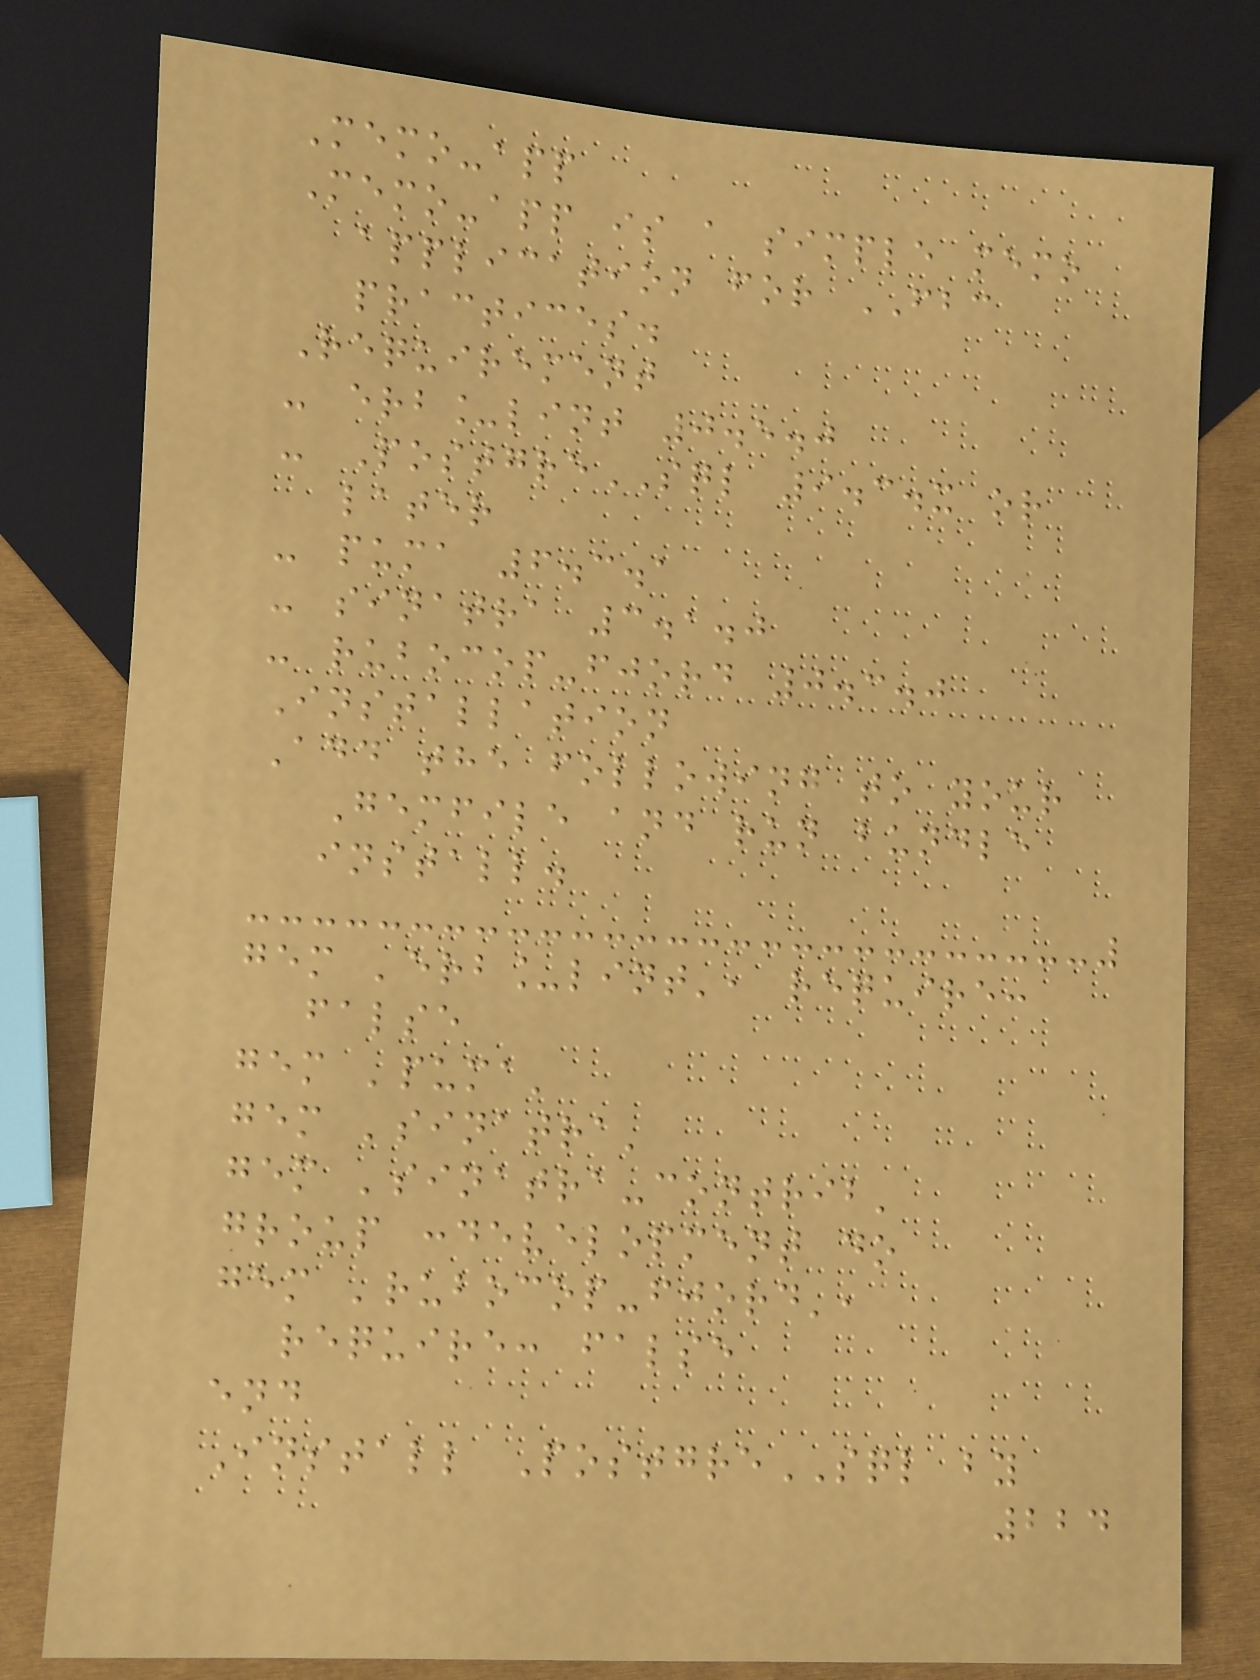Memo-app
Memo-app is a simple memo
application for FBC
practices.
Requirement
- erb_lint 0.5.0
- PostgreSQL 9.3.x or
later
- puma 6.3.1
- sinatra 3.1.0
- rubocop-fjord 0.3.0
Installation
Add the following to your
Gemfile and run bundle
install.
gem 'erb_lint', require:
false
gem 'puma'
gem 'sinatra'
gem 'sinatra-contrib'
group :development do
gem 'rubocop-fjord',
require: false
end
Install PostgreSQL by
224
